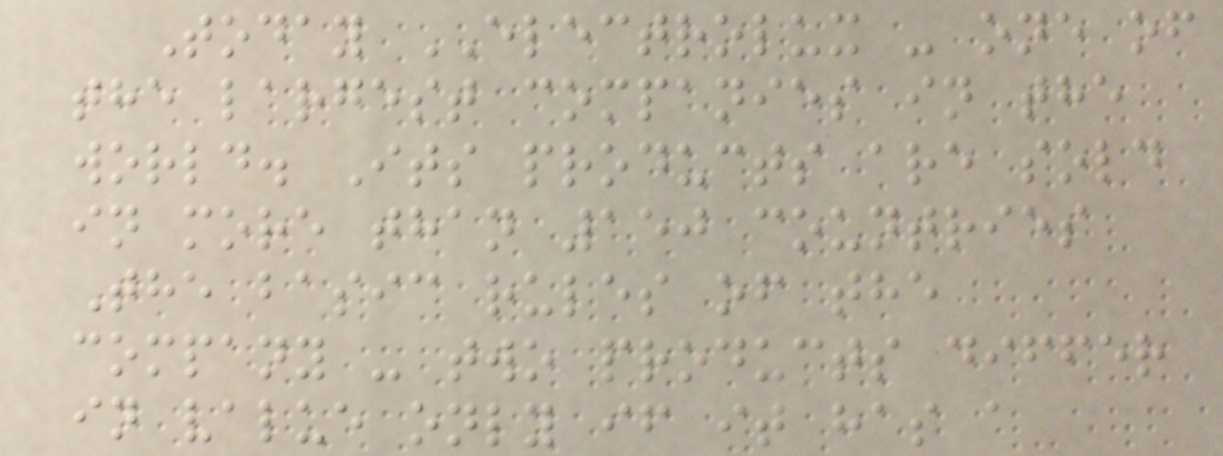Today ELECTROLUX - one of
the largest companies in the
world. Its products are sold
in more than 150 countries
The basic rules of the
company - two products differ
in value only if it has a
